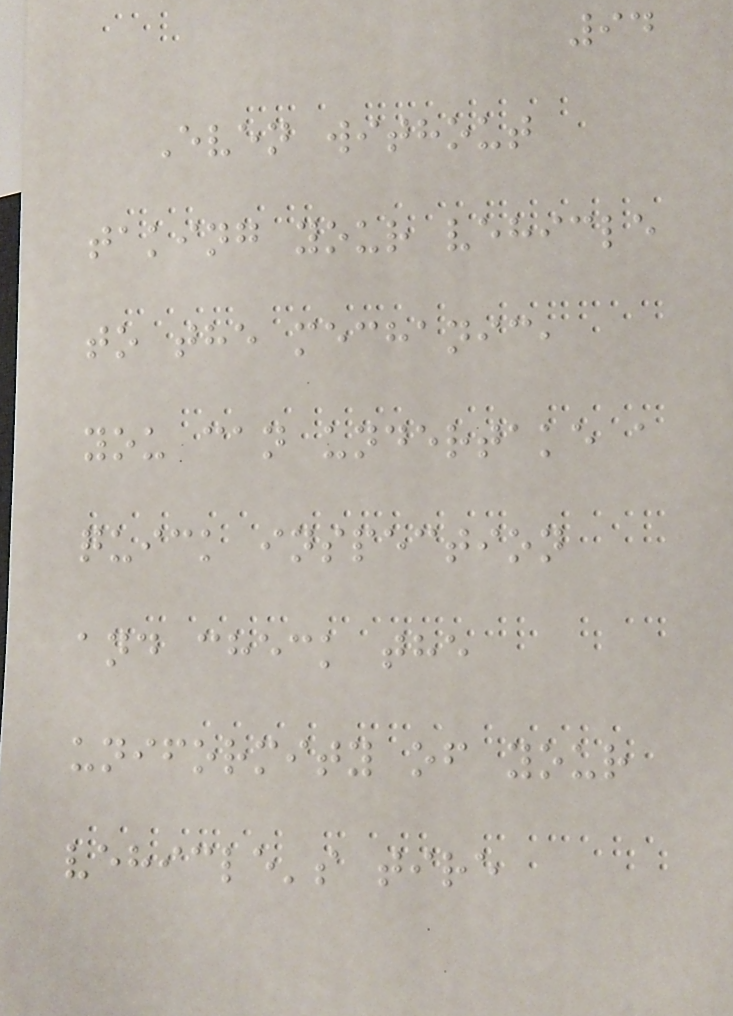94
Even without
taking your vehicle
to the mechanic,
you can undertake a
quick inspection
and check the
uniformity of your
vehicle's tire
